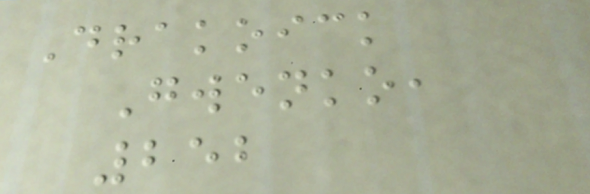Drakoick
Gwenko,
252
